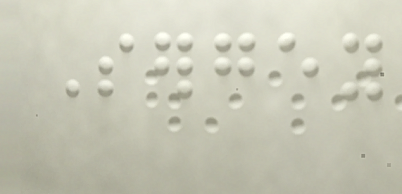Sergey
